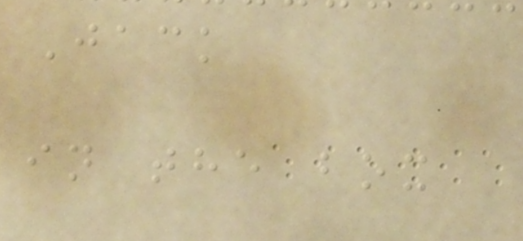Jack
in the box
